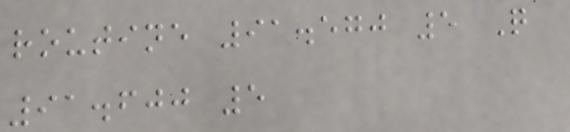routine 91.570 5 Q
91.600 5
